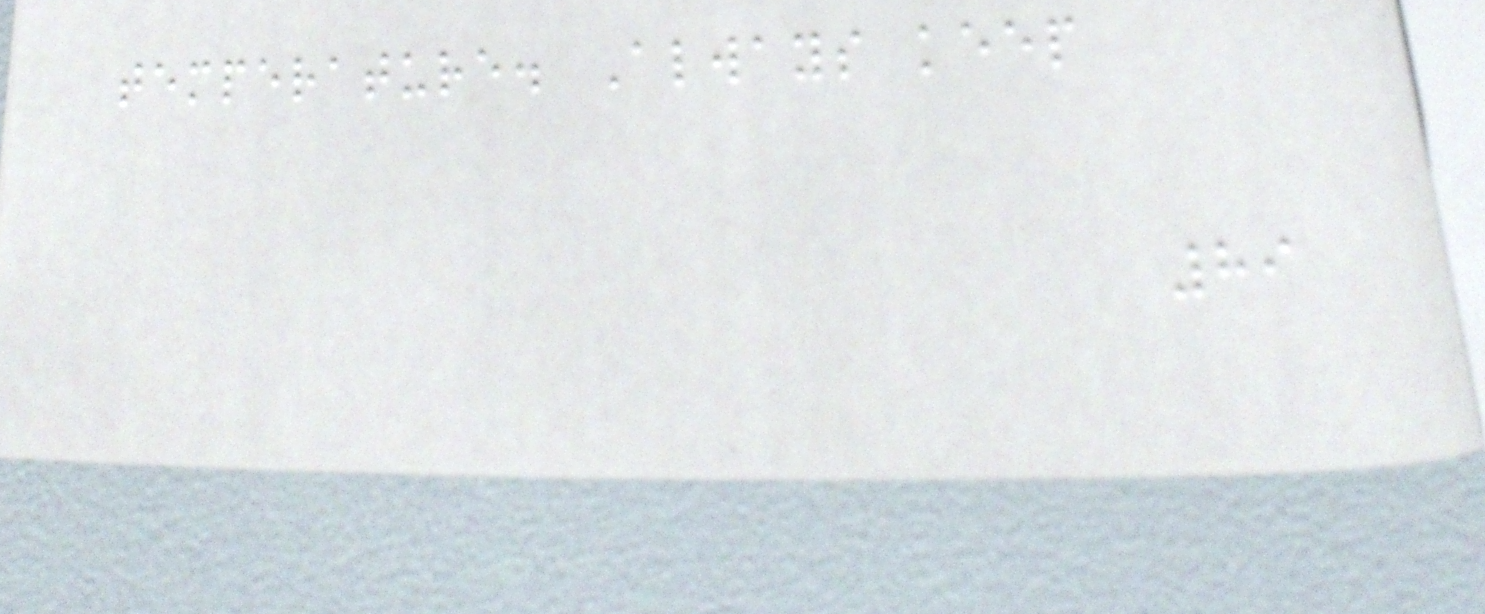temperature. Always keep
89
